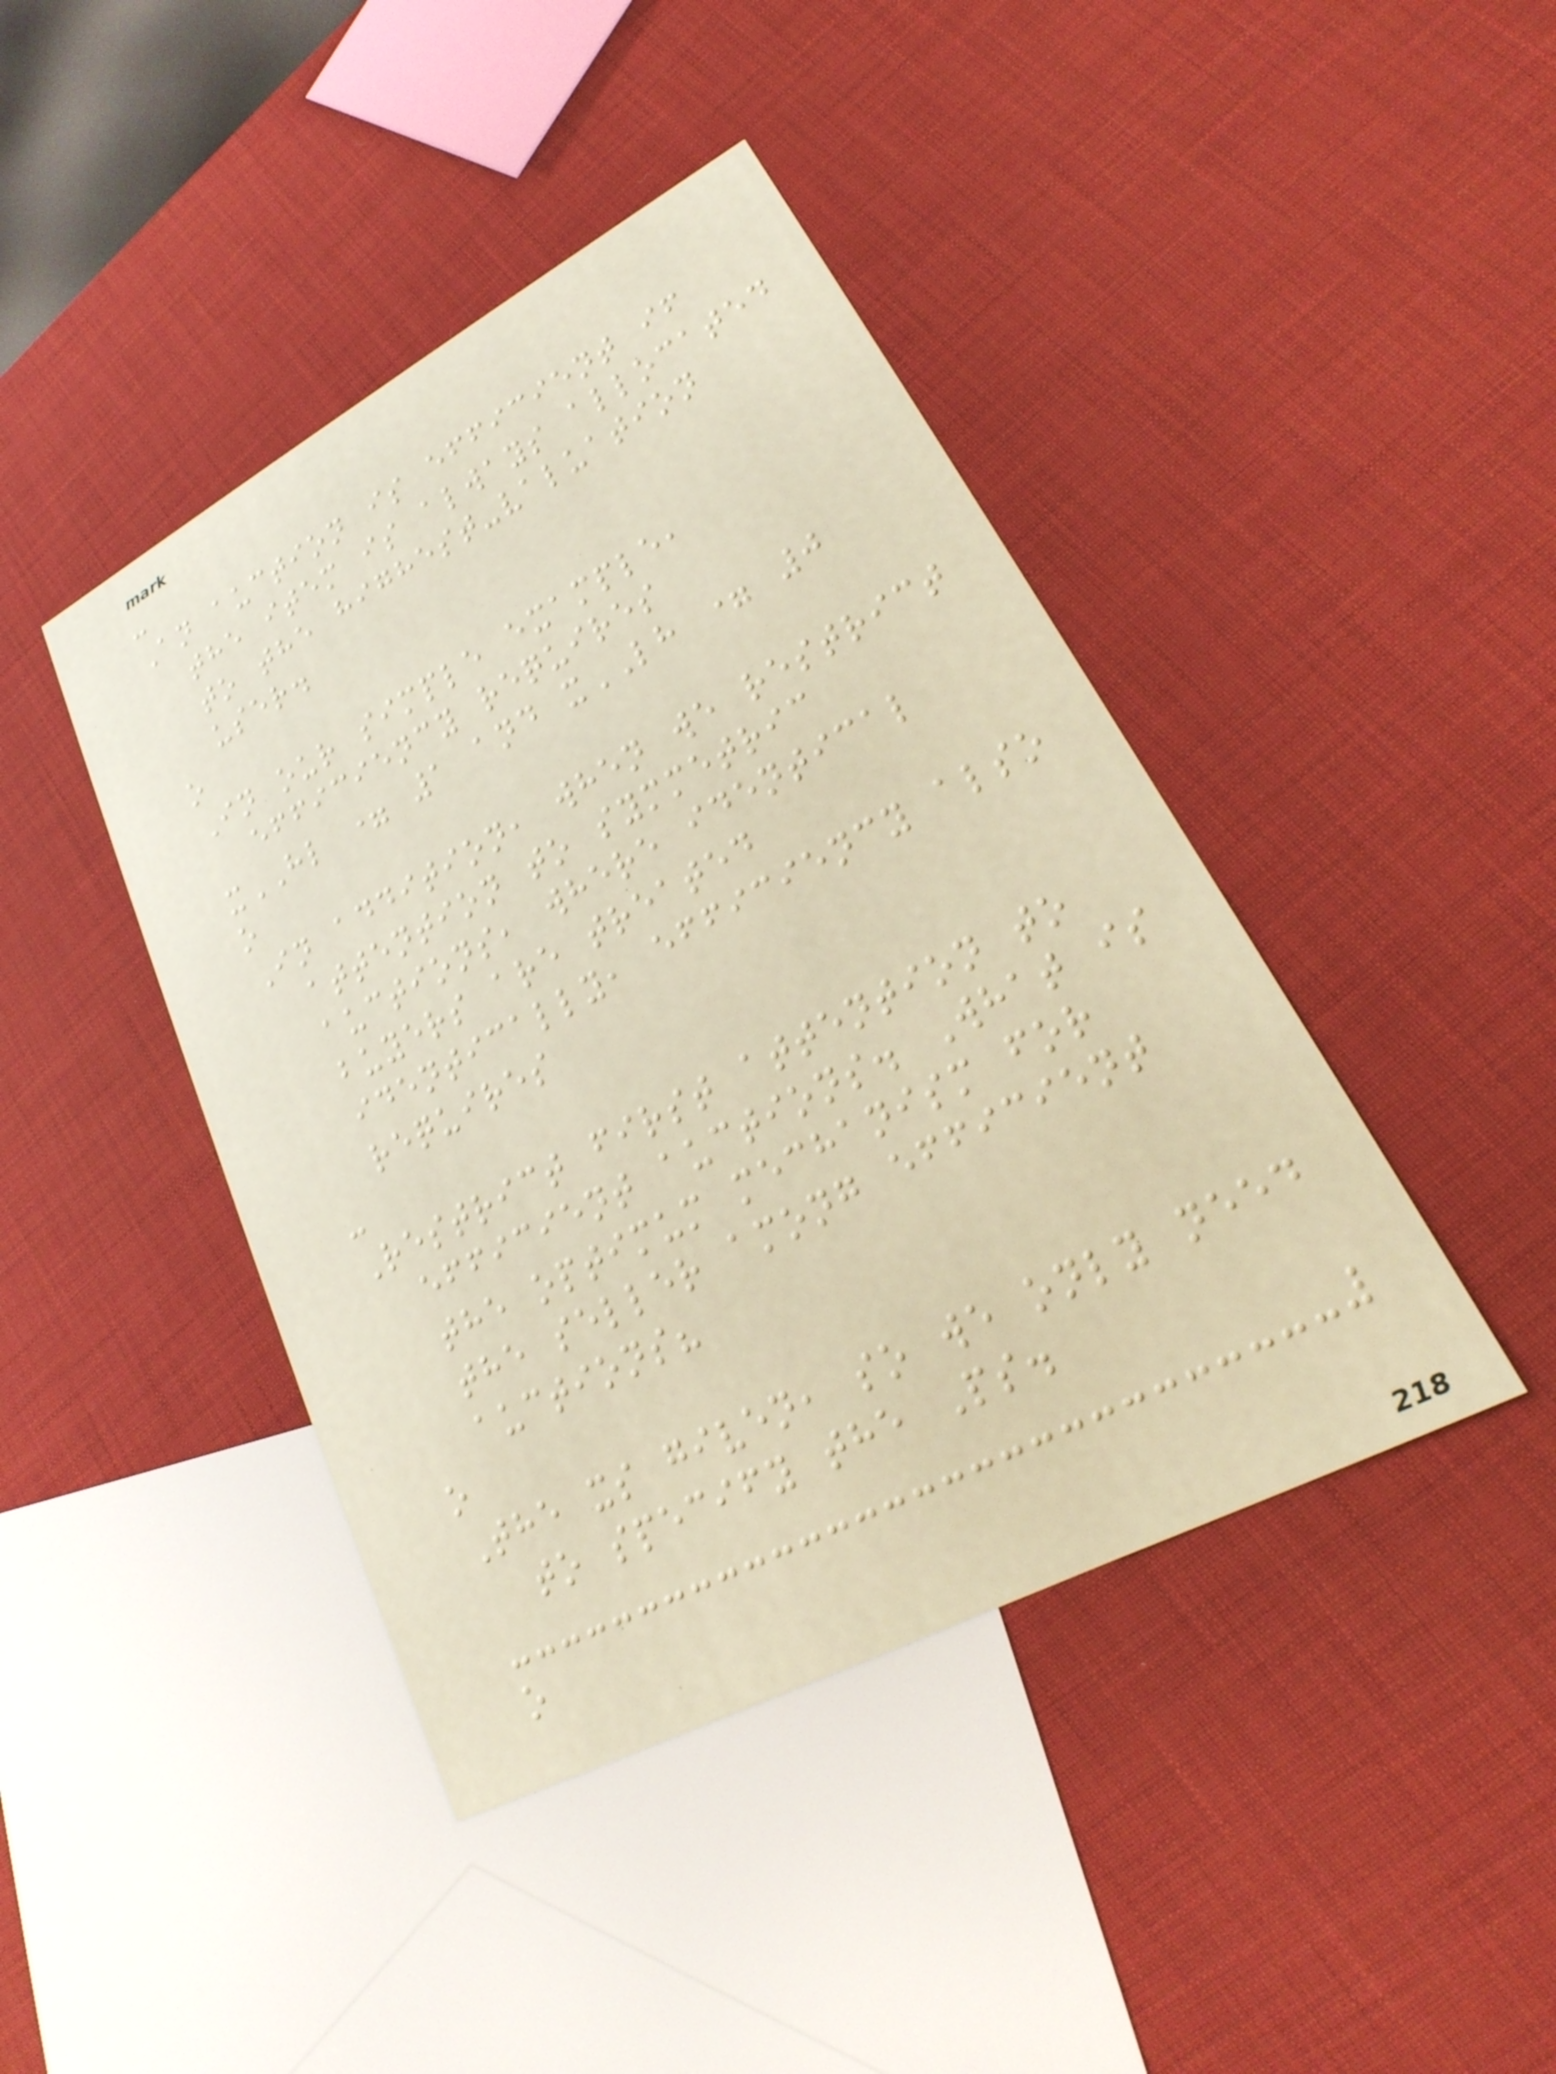-
An auction is efficient if
the item is always allocated
to the highest-valuation
user.
o
In our simple example,
efficiency requires
xHL = 1 and xLH = 0
o
In addition, when we restrict
attention to symmetric
auctions, where identical
buyers are treated
identically, efficiency also
requires
-
Restrict first attention to
efficient auctions. What is
the optimum mechanism for
the seller among efficient
auctions?
o
The xs given, so we only need
to specify the Ps.
o
